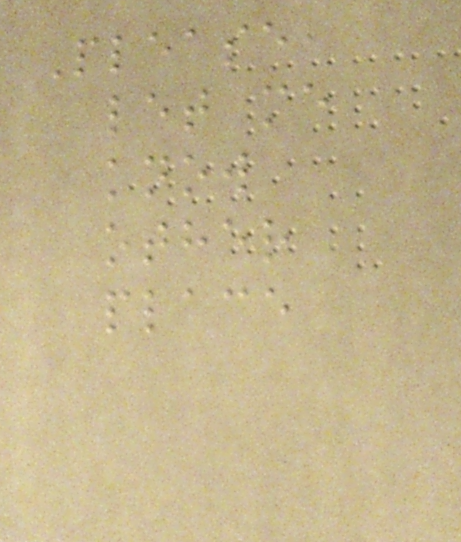Please,
let me
know
other
place
